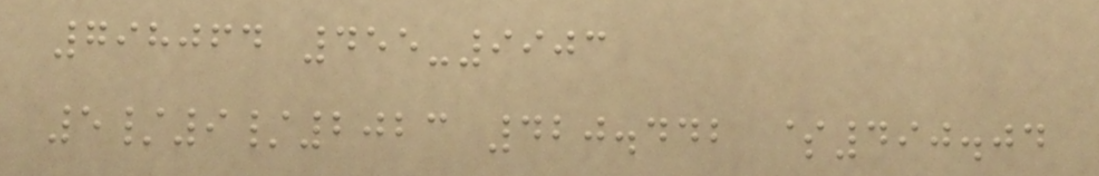798064 455-9903
5/9/2023 420.442 $490.04
